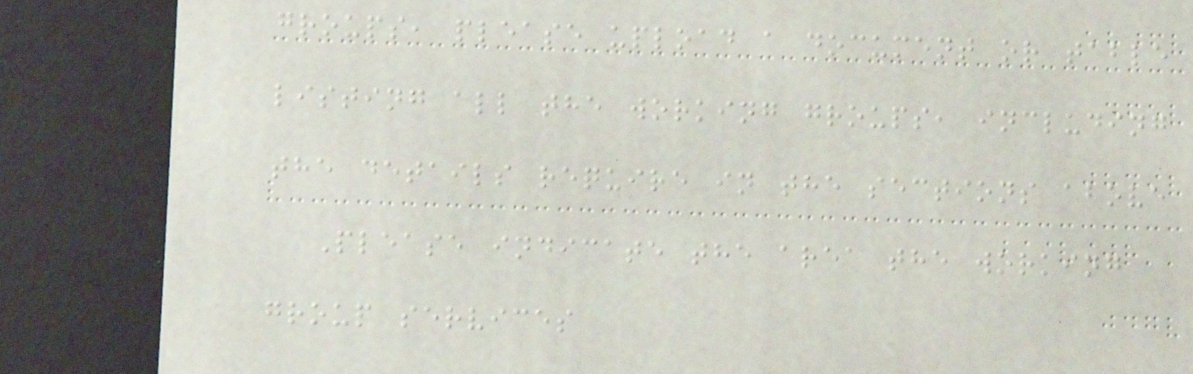groups, please upload a document or table
listing all the working groups, including
the details require in the sections above
Please indicate the area the working
group services
